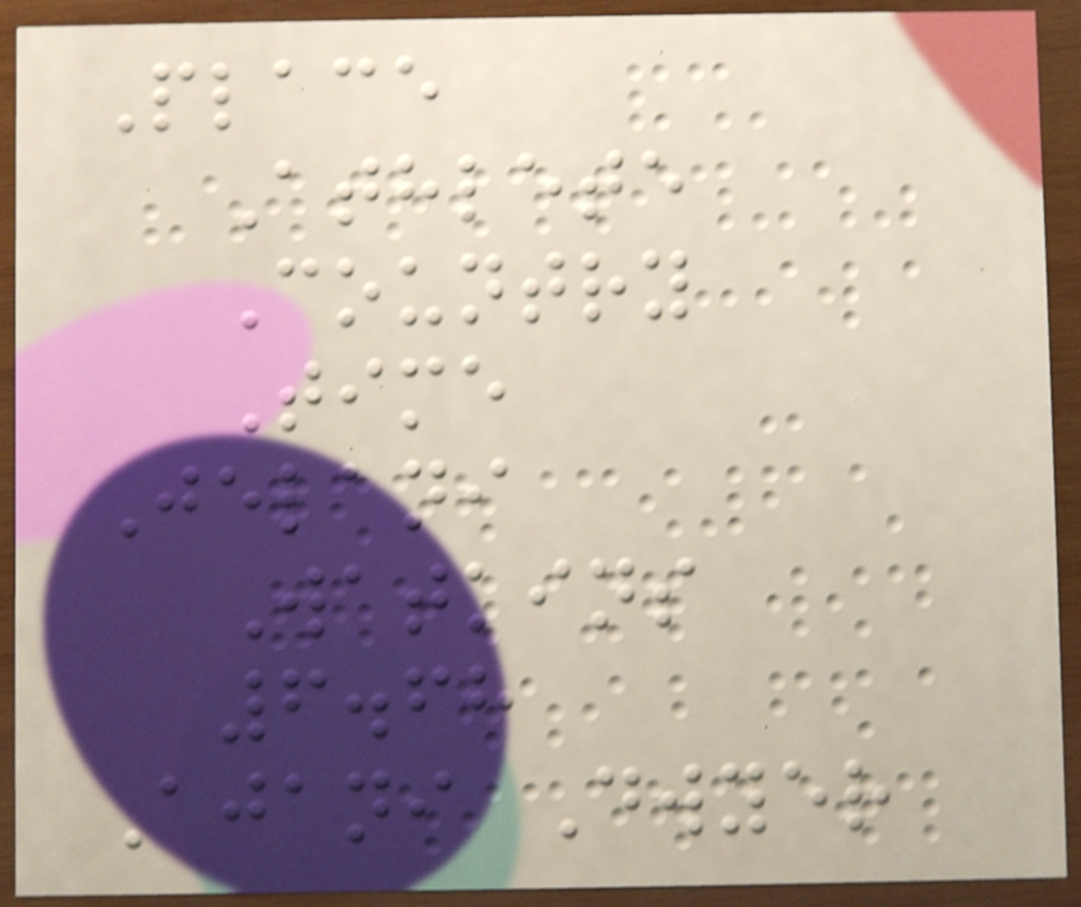Place
Athlete
Country
Time
Jelani
Watkins
6.68
Ajani Dwyer
